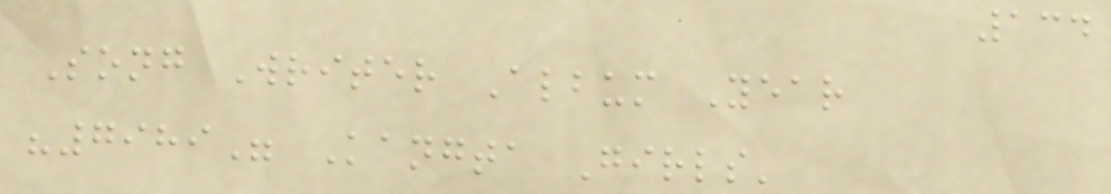134
Song Writer Album Year
"7989" Kangta Girls'
